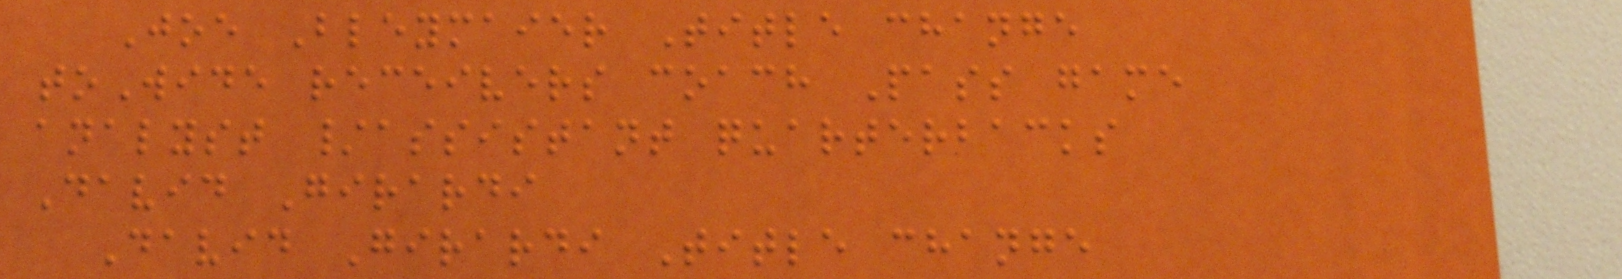Joe Bleymaier Title change
toWide receivers coach Pass game
analyst /assistant quarterbacks
David Girardi
David Girardi Title change
